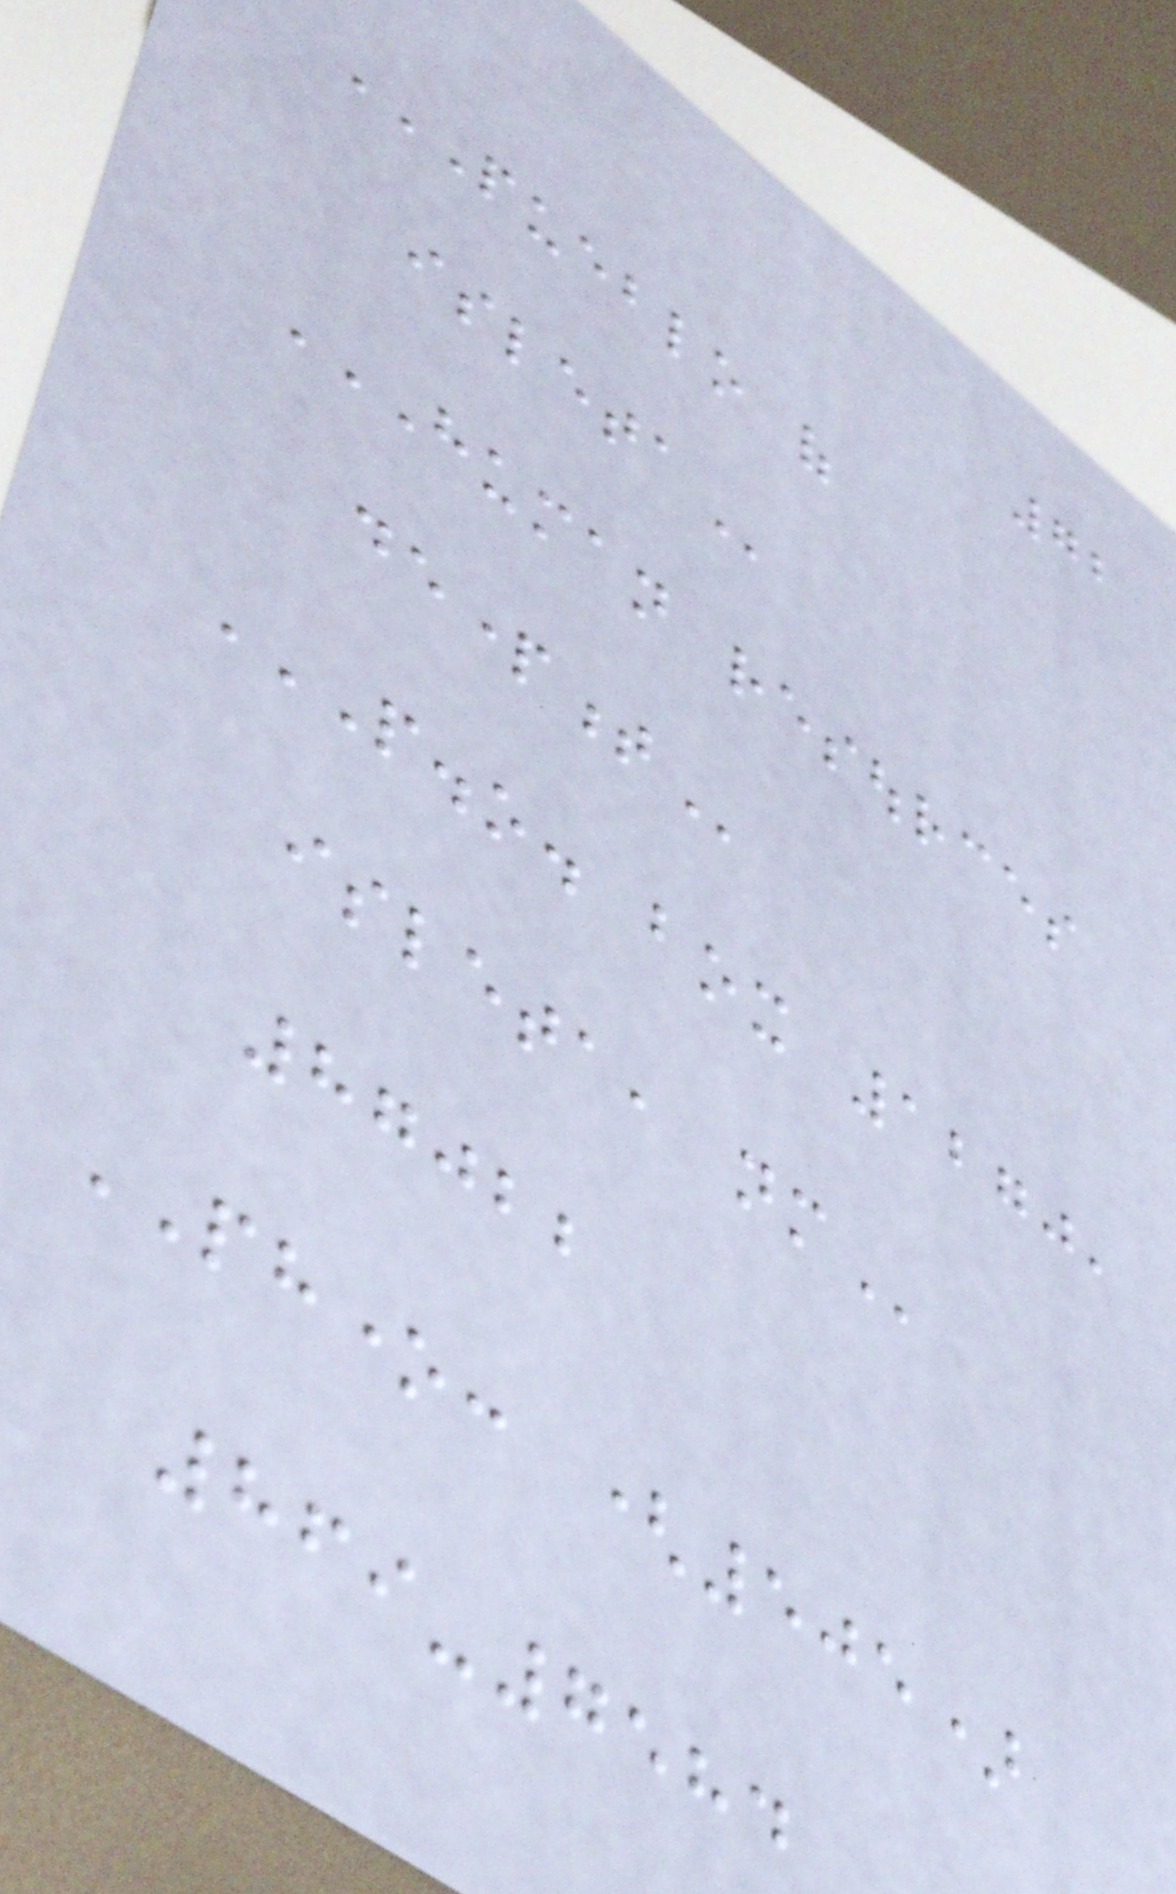72
PUEBLO OF
ISLETA
HUMAN RESOURCES
DEPARTMENT
P.O. BOX 1270,
ISLETA, NM
87022
PHONE: (505)
869-7584
